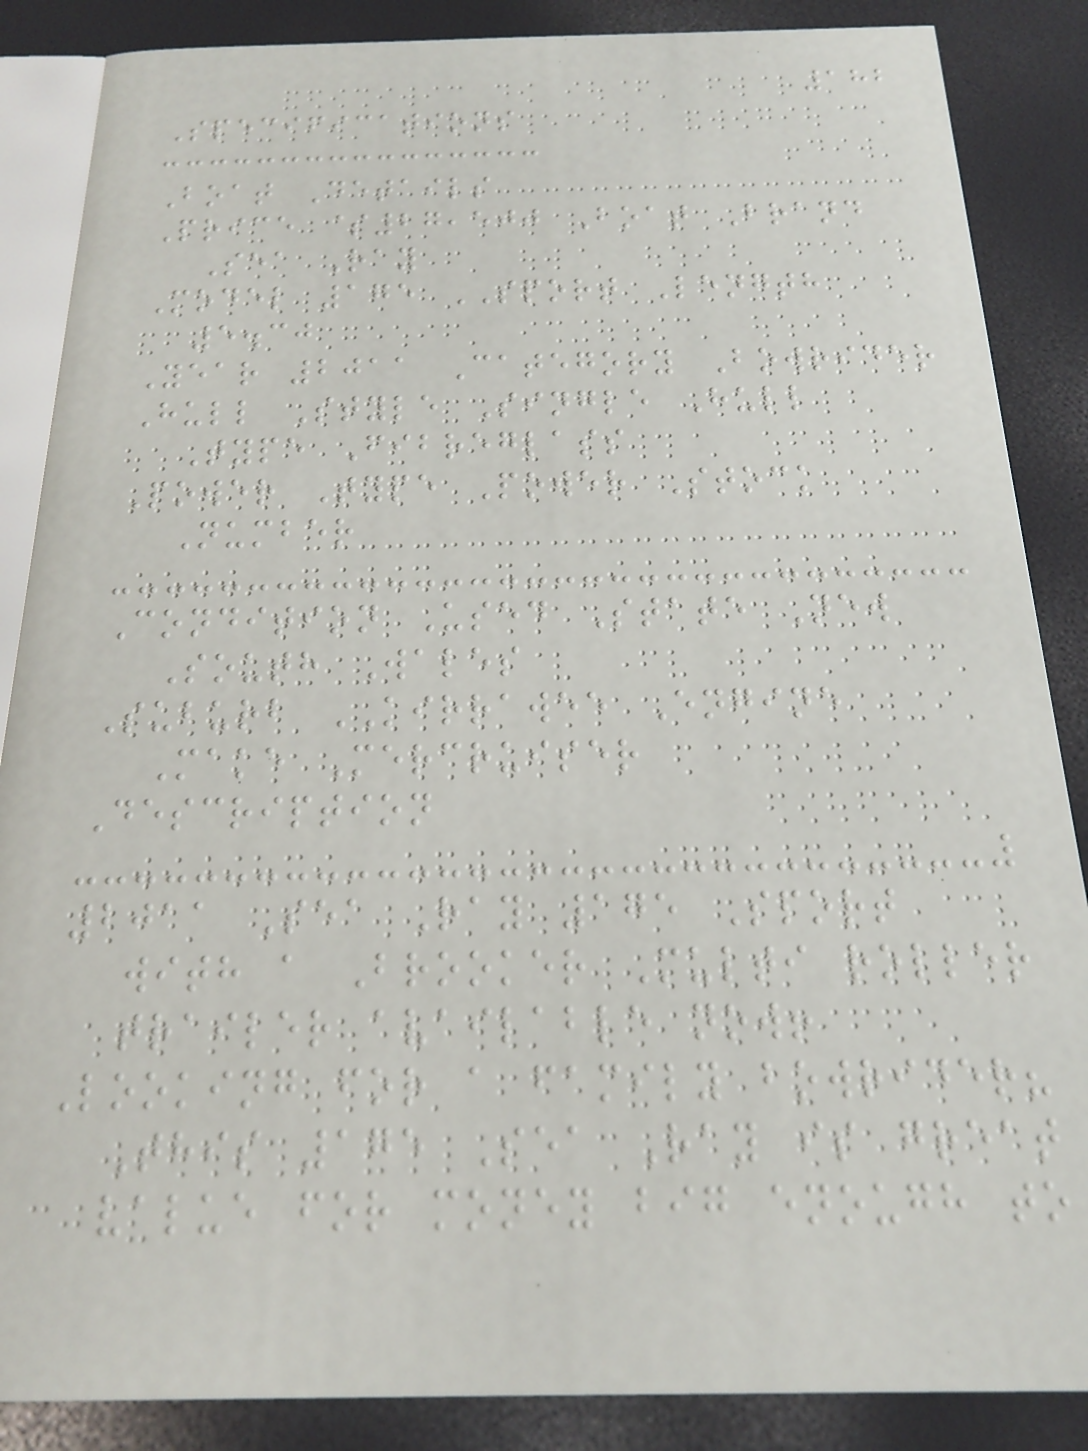182
Specifications
Boat Details
Price $27,500 Boat Brand
Sea Ray
Model 175 SPORT Length
5.30
Year 2011 Category Bowrider
Hull Style Single Hull
Type Fibreglass
Power Type Power Stock
Number
Condition Used State New
South Wales
Suburb KIRRAWEE Engine
Make Mercruiser
Description
2011 Sea Ray 175 Sport
with a Brooker Multi roller
trailer available now!
Looking for a family bowrider?
This 175 Sea Ray is great
value for money big enough to
